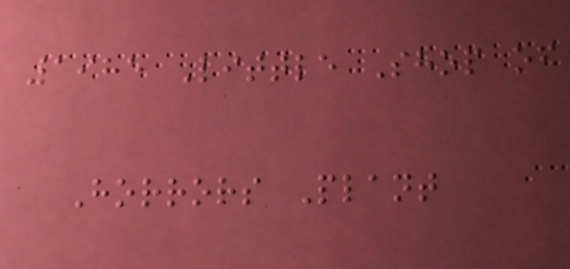1985 Little Shop of
Horrors Plant
